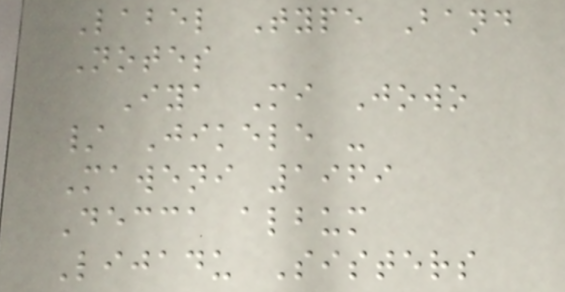Label Type Band
Notes
Iya Mi Jowo
/ Jikele -
Maweni 1969
Decca album
Lijadu Sisters
